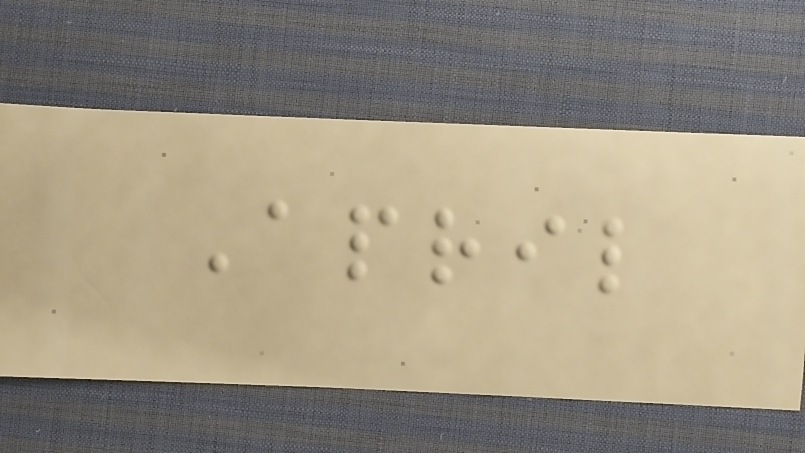April
